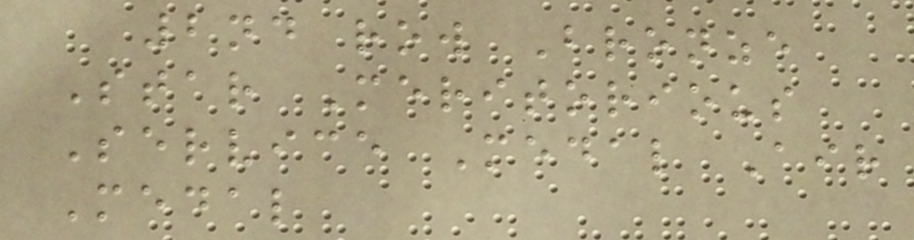2nd row Bronze
Star Meritorious
Service Medal Air
Medal
